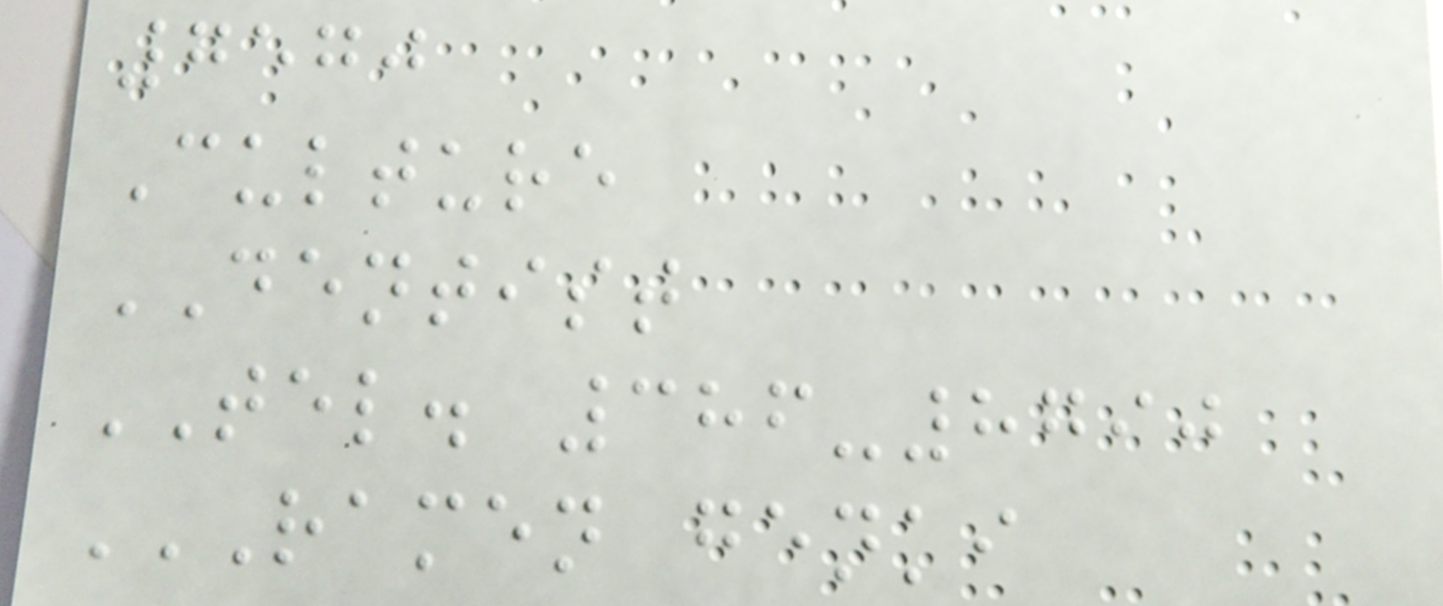7570
Culture
DENTIST
TEL. 386-8790
RAMEN GENKI
